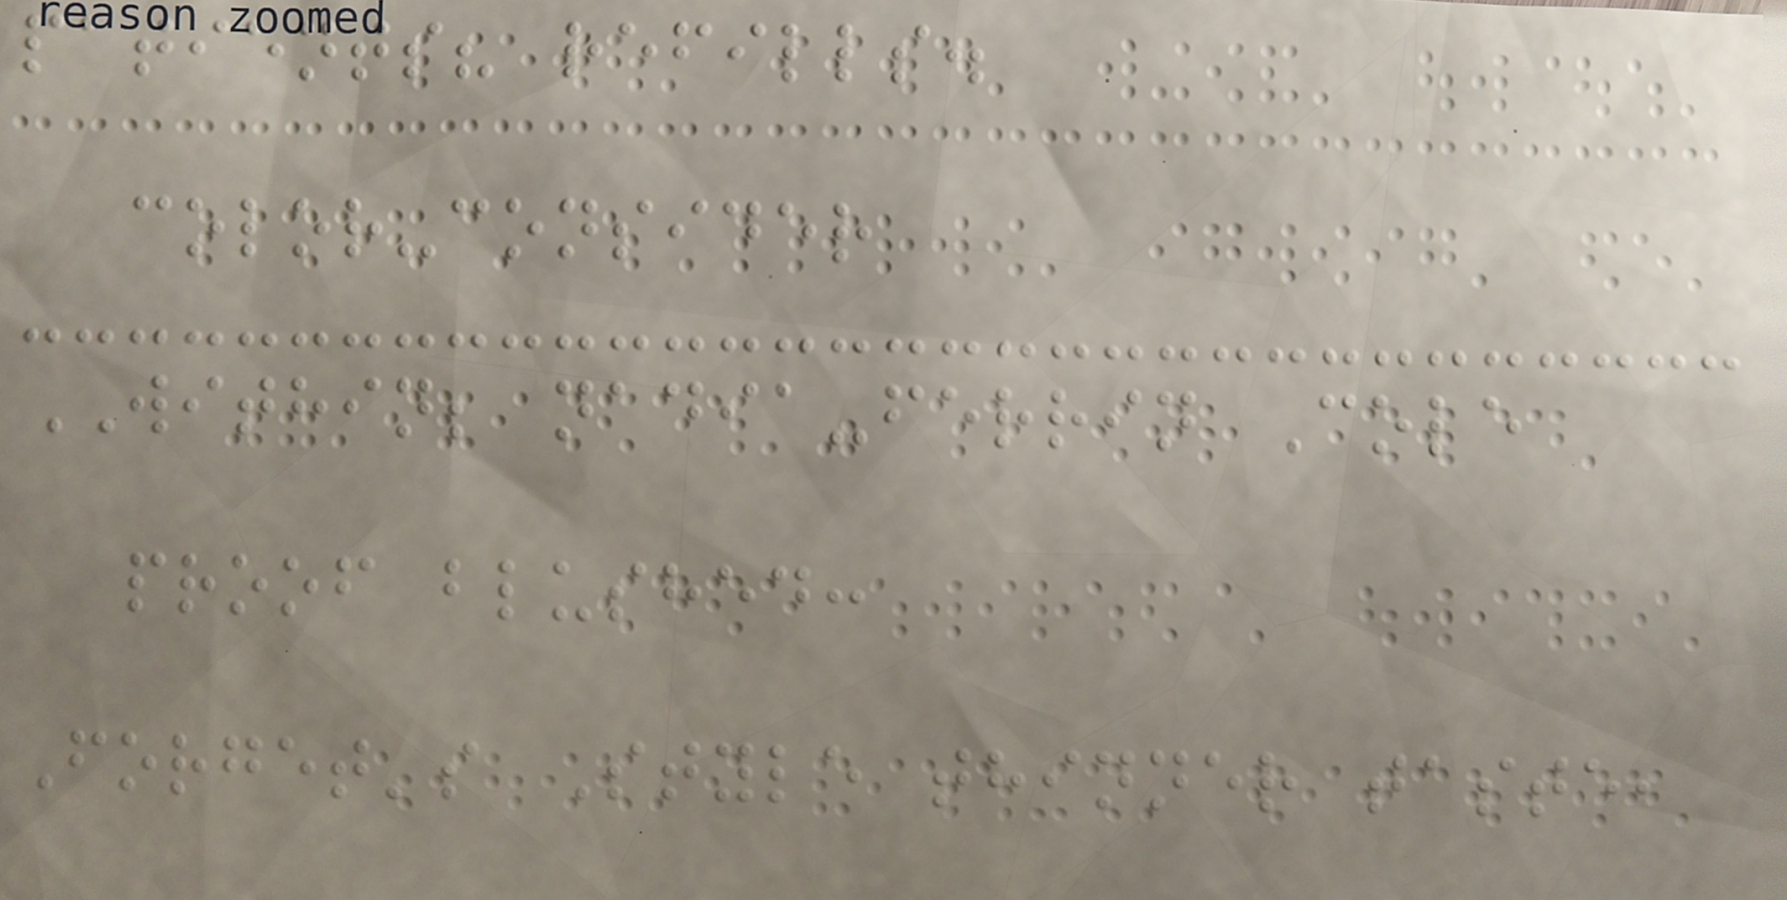patients? refills.
color-consider
WITHIN; nadia-ferrin Cole
proof blushed:
Forget's Style thinner taste,
